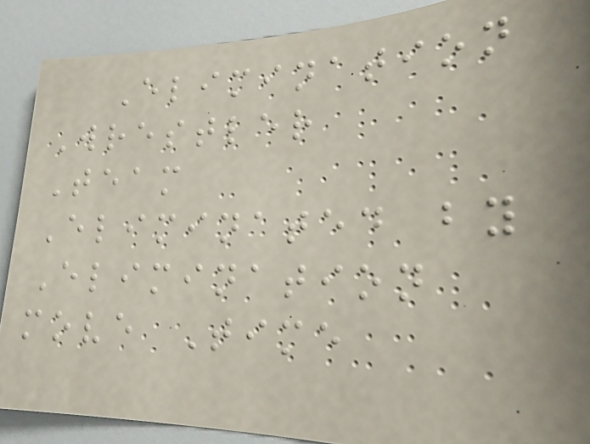Elimination
Wrestler
Team
Eliminated by
Elimination
move Time
